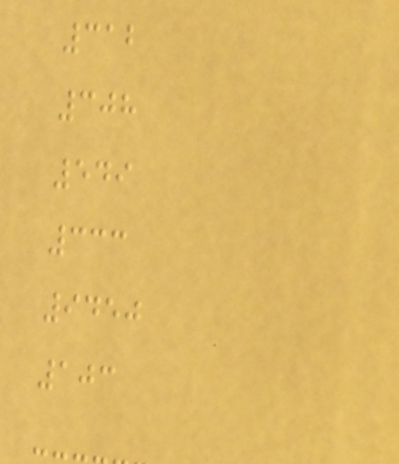312
308
549
333
9450
103
